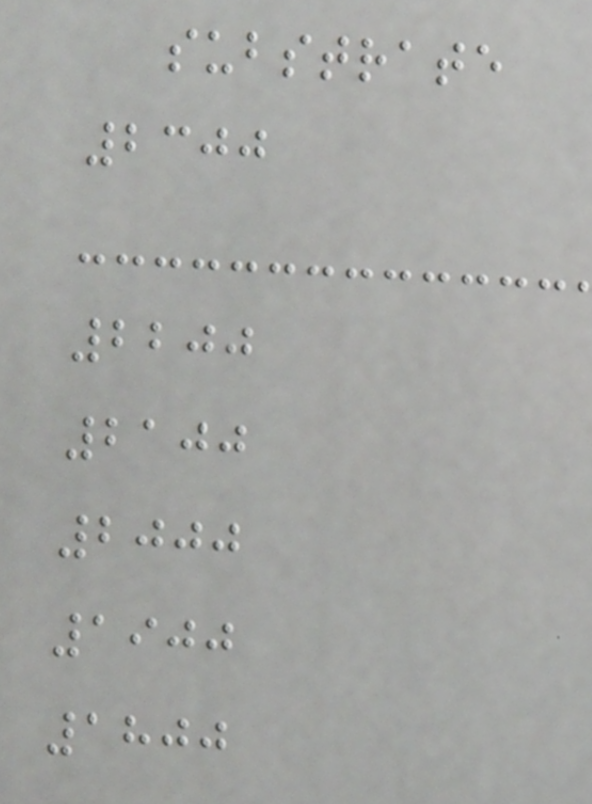substrate
2300
2200
2100
2000
1900
1800
